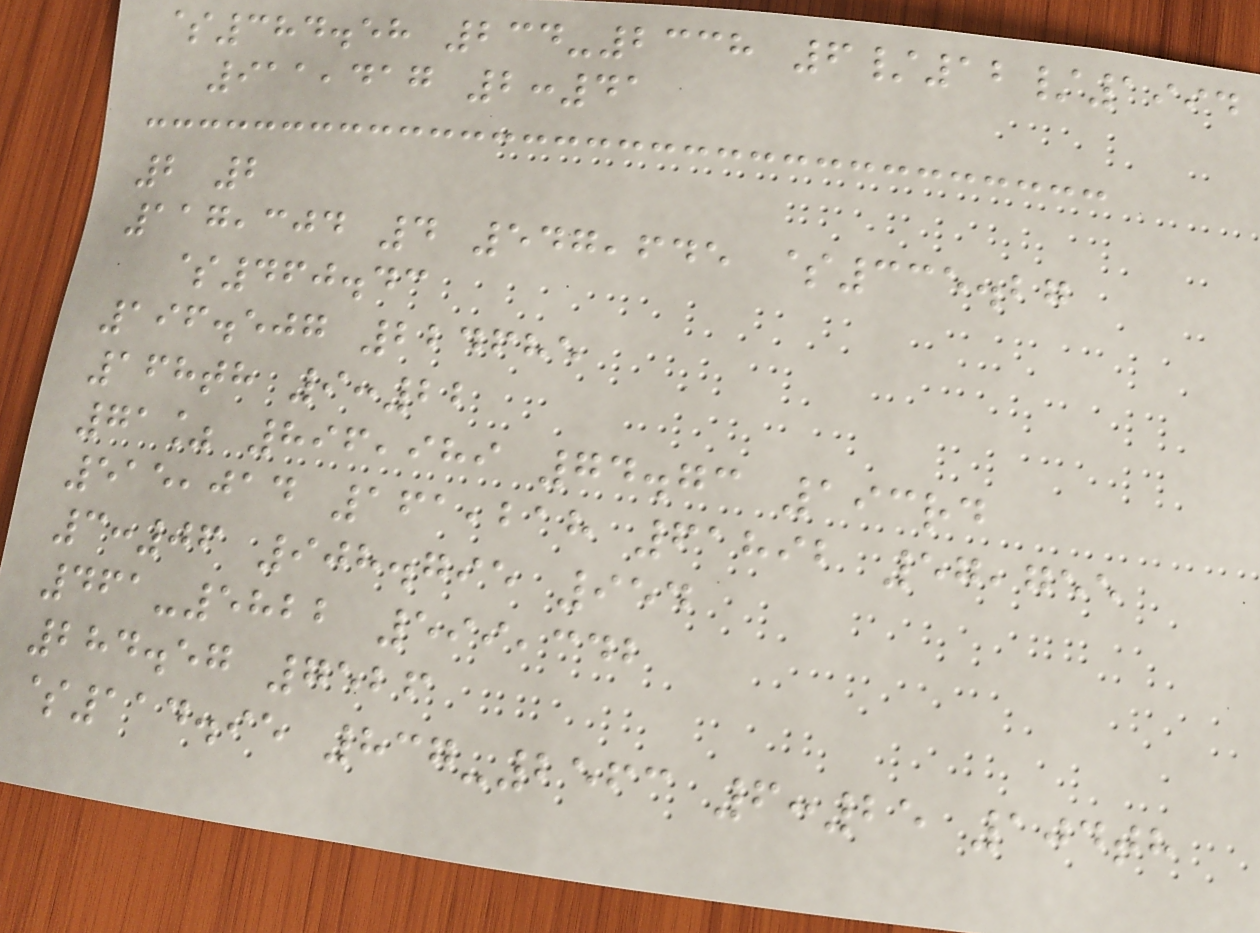$384.58 234-2338 6/12/1994
911,417 2:41
2 2
117,304 4 547,645 $335.27
$460.43
196.507 224685
168th 9:22
71% 896,989 74.73 193rd
515,014 161,218 61892 57,755
3:06 908.795 954
461-5822 599,342
284.57 7526
$114.95 837-2563 6:25 104th
